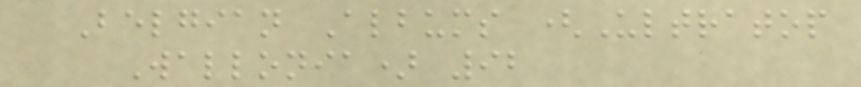Belgian Albums (Ultratop
Wallonia) 92
